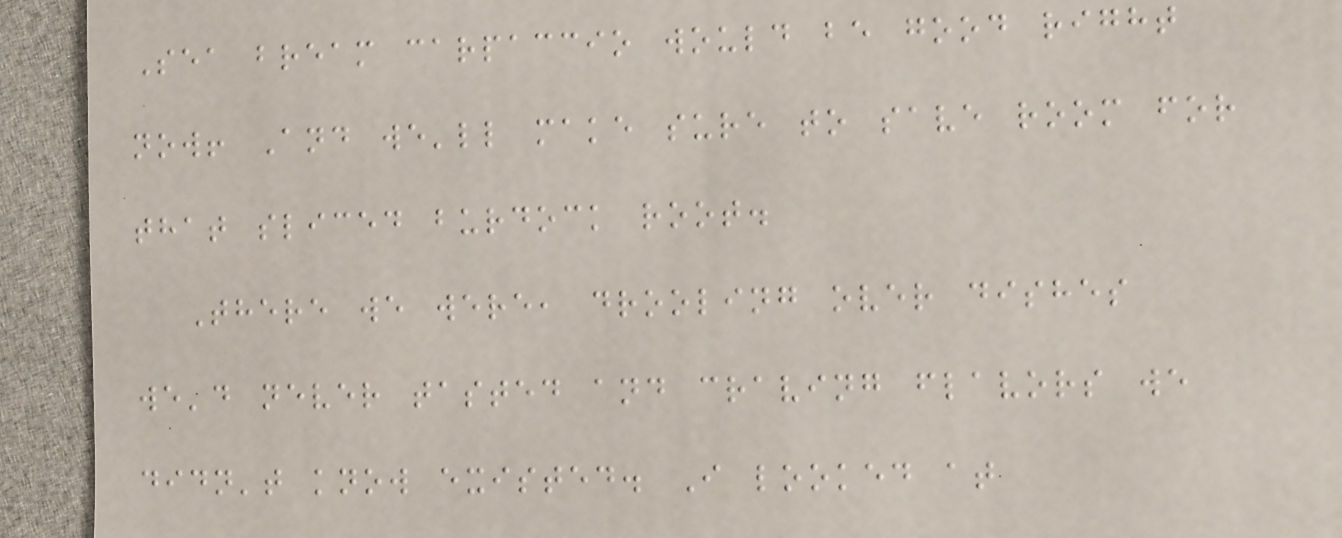Sea bream carpaccio would be good right
now! And we'll make sure to save room for
that sliced burdock root.
There we were, drooling over dishes
we'd never tasted and craving flavors we
didn't know existed. I looked at
